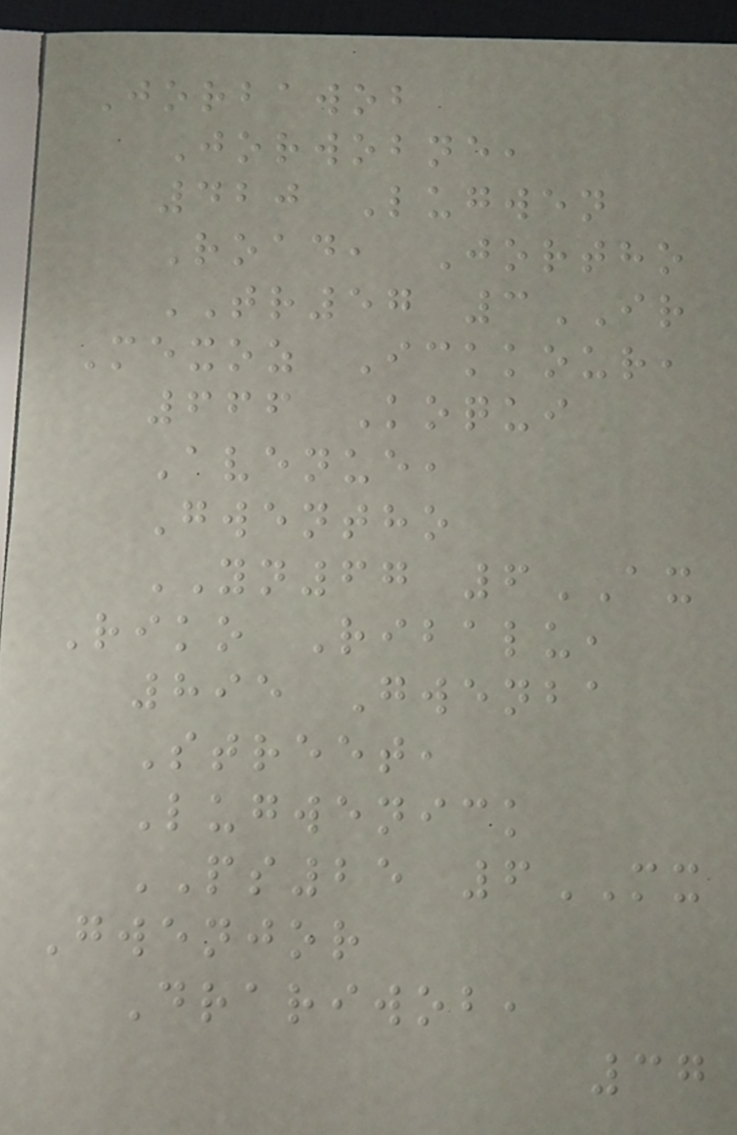Jorbawob
Jorwobne,
420 Lugwen
Road, Jortho
TR57 3IR
Mexoz Ickkour,
666 Koqui
Avenue,
Gwentho
YN67 6AX
Riko Ribalu,
895 Gwenba
Street,
Lugwenick
PS25 6MX
Gwenjor
Drariwob,
37
